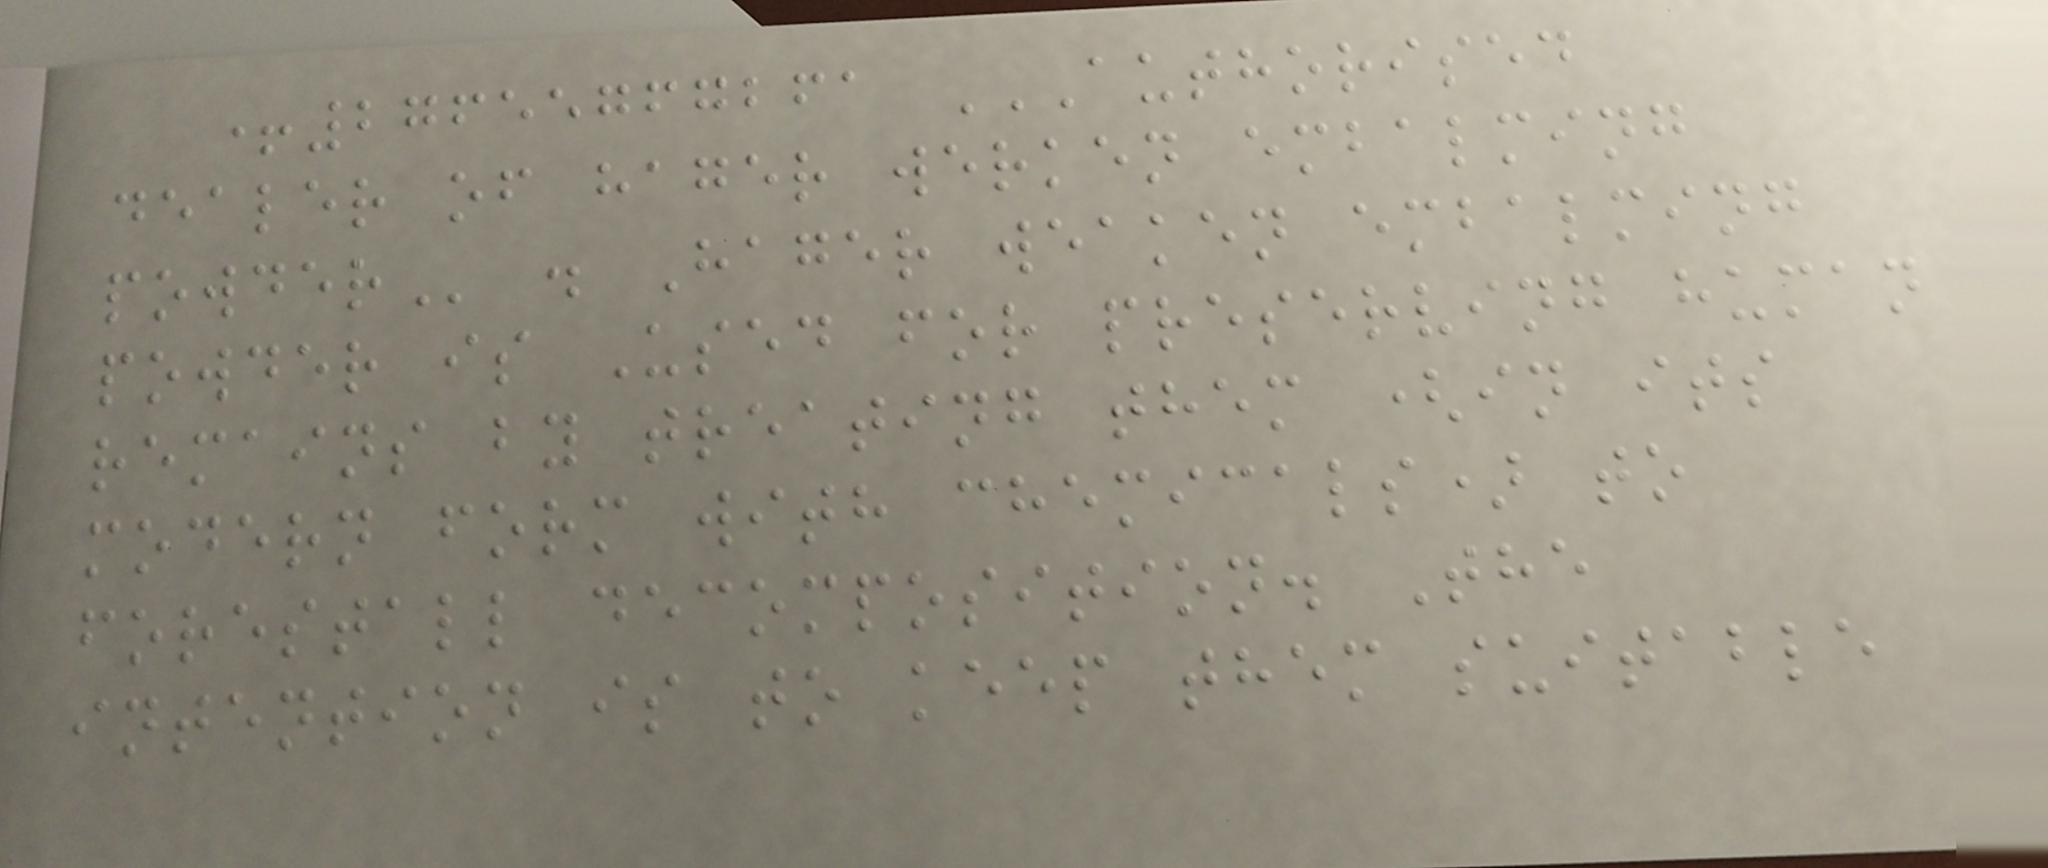+27655767261 AUTHORISED
DEALER OF HAGER WERKEN EMBALMING
POWDER . Hager weaken embalming
powder is Used for preserving human
remains by treating them (in its
modern form with chemicals) to
forestall decomposition. The
intention is to keep them suitable
